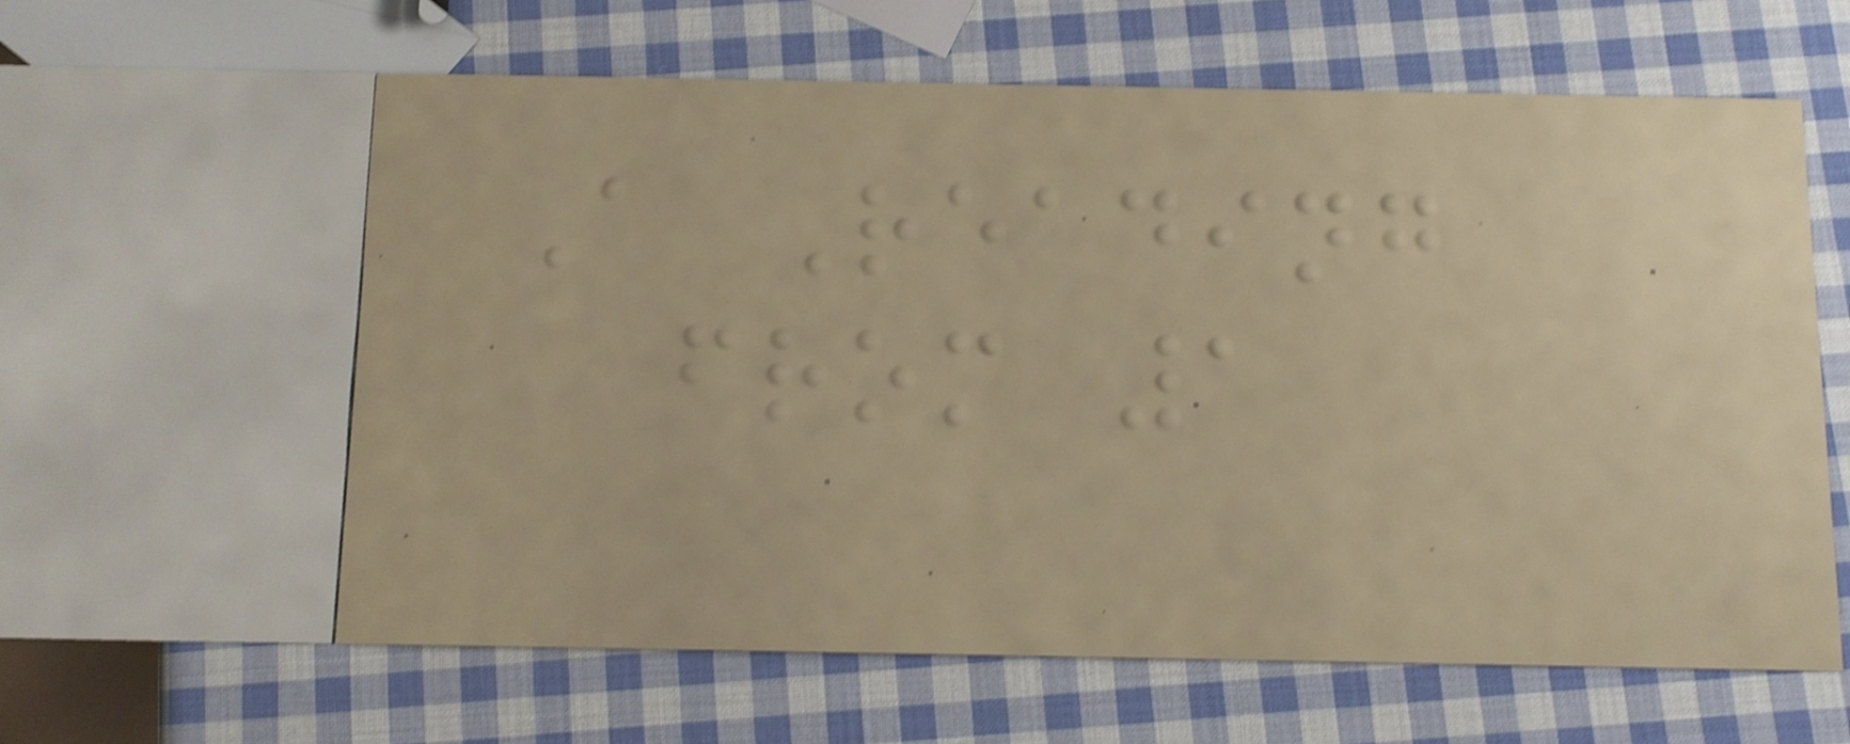A Reading
from 1
